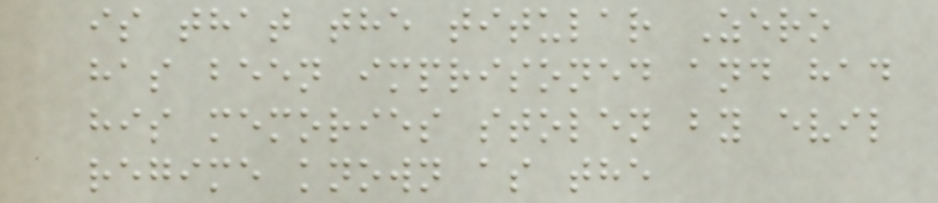is that the titular Zero
has been imprisoned and had
his memories stolen by evil
regime known as the
